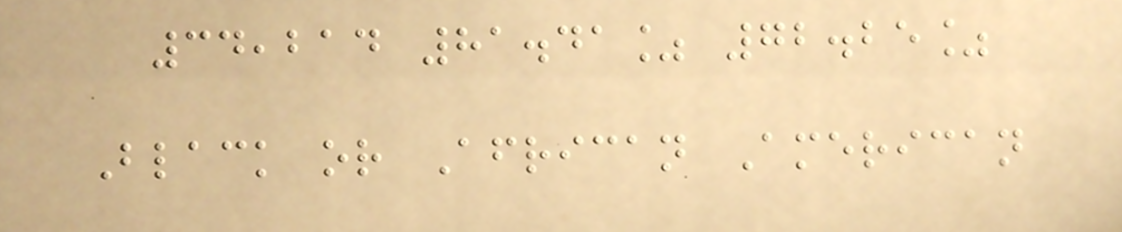34,214 81.41% 72.25%
Black or African American
